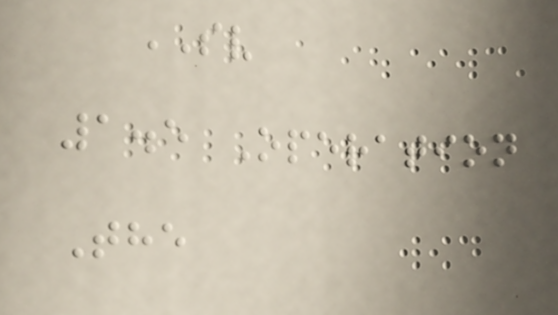SV
1.5 Operation
The
